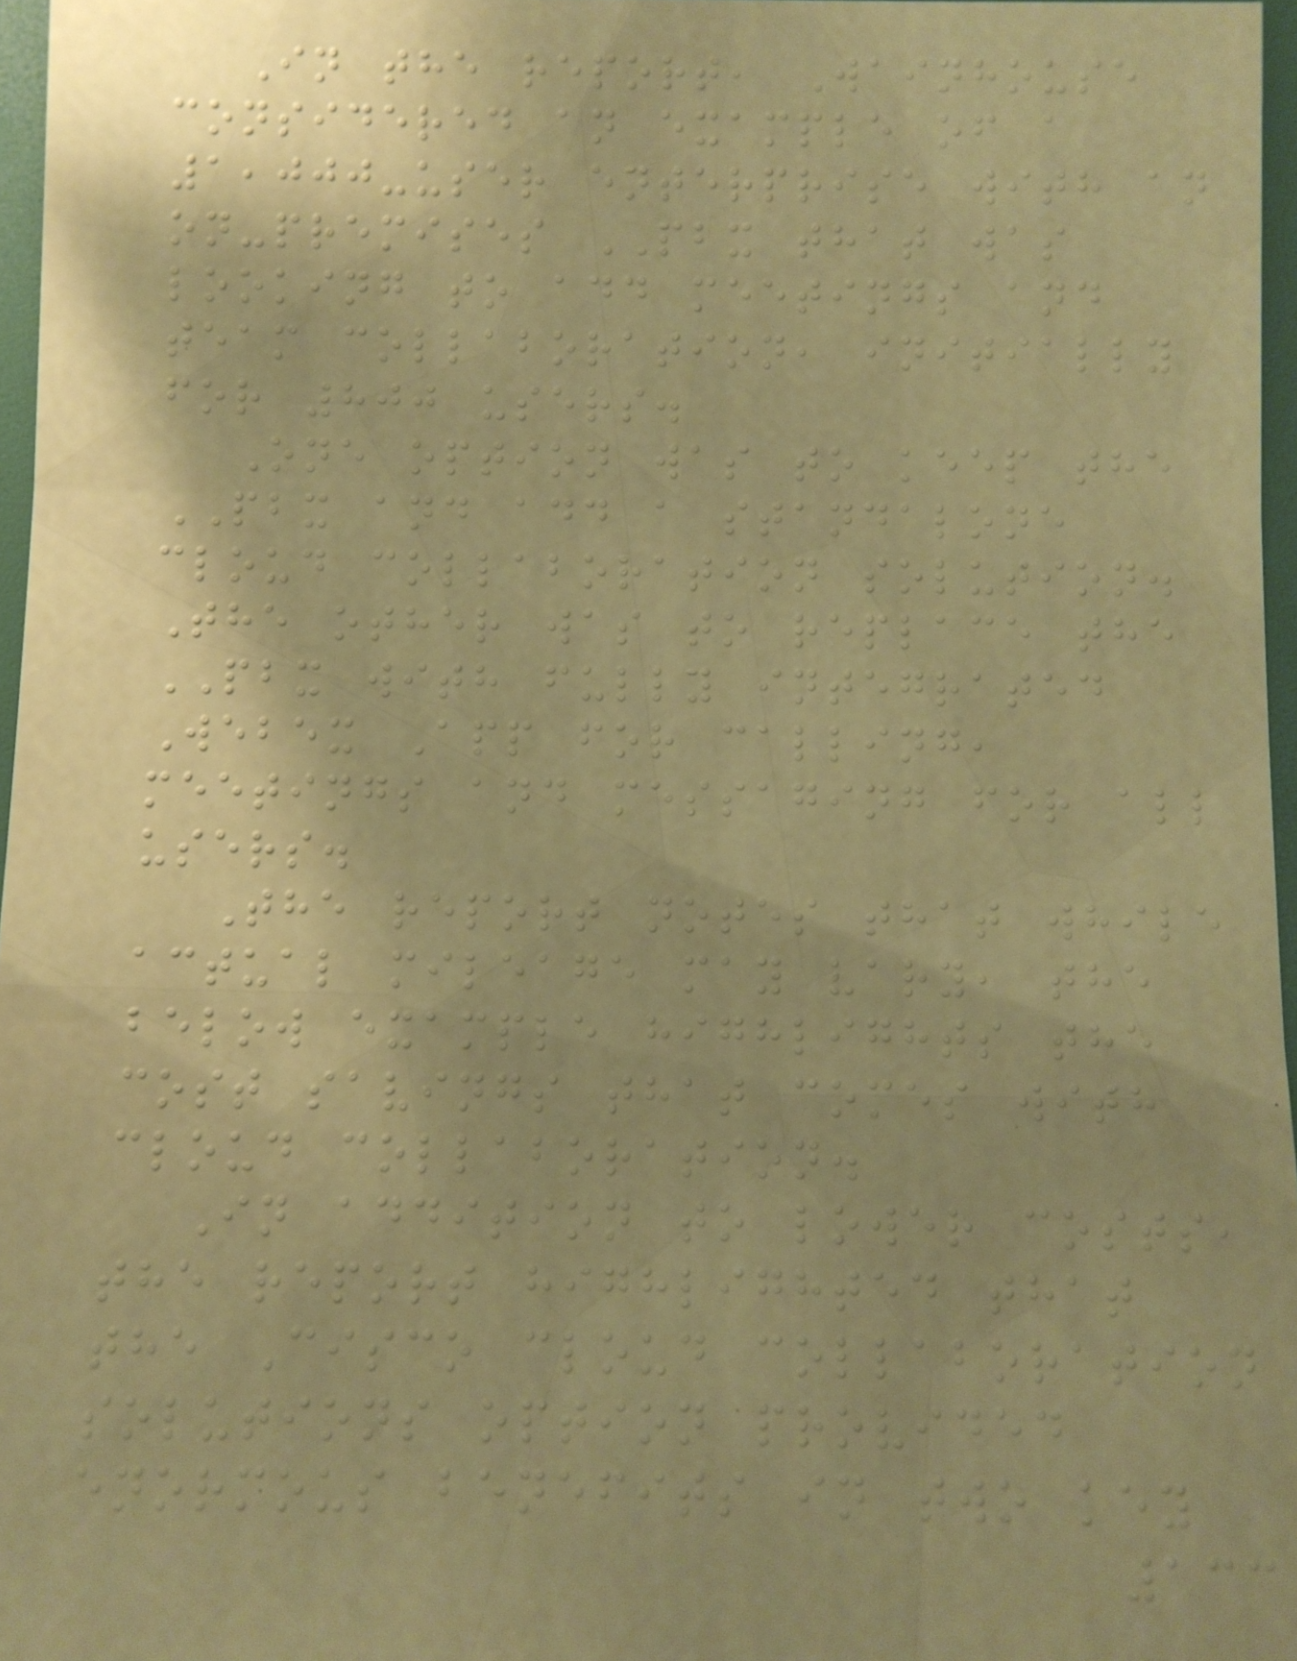In the report, Wainhouse
considered an example of a
1,000-user enterprise with an
on-premises PBX that was
looking to add meetings and
team collaboration, initially
for 800 users.
One option was to keep the
PBX and add a standalone
cloud collaboration solution.
The other was to replace the
PBX with fully integrated
Webex App for calling,
meetings and messaging for all
users.
The report notes that while
actual mileage may vary, the
below example highlights the
cost savings that comes with
cloud collaboration.
In addition to lower costs,
the report highlighted that
the Cisco cloud collaboration
solutions option provided
enormous benefits in two key
133
